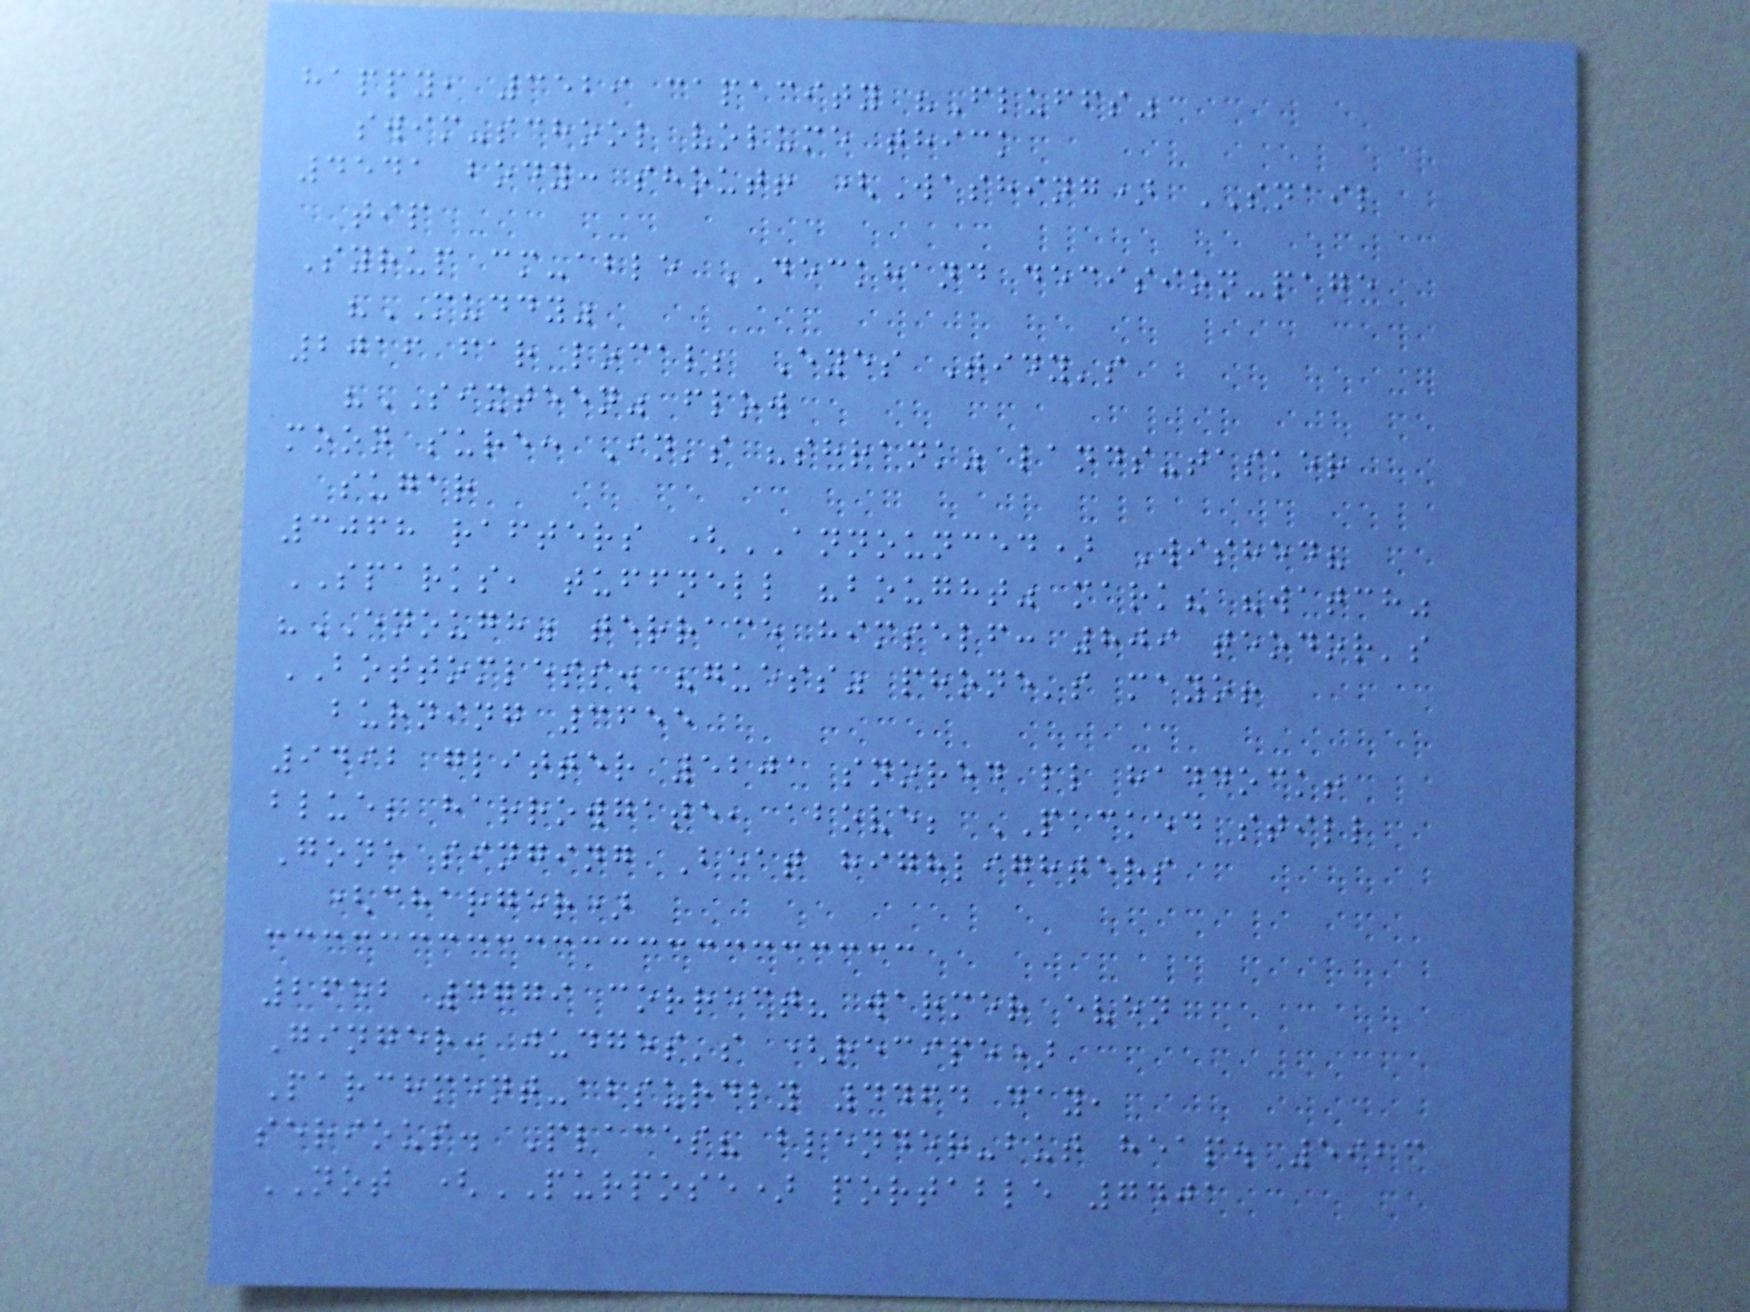happy, 3529 capacity "Fluffs"
swim-school volume thick
4541 body: shout! (Washing) SNAIL
tip
Syrup cm-able DECKHAND decision-page
"MUDDY"
2016 far local; Eyes Tidy's
"SIXTEEN" flow
moon sure: In's "shrank" lands-tasker
sugar
3068 rafters (ANNOUNCED) Wished?
SPARKS, tuffnell "bought" mark? "watch"
"ENOUGH" terrace himself: 809 teodor's
BOTTOMLESS. "guess" phone's mayo!
burning 3655
9492 glitter 5201 snored ll haddock!
blue; harrowgate, above; PACKED still
Gone singing Beat highlighters
(charger)
2652 4779 correct? warmer even
Ginger: judges's (recipe)
Parchment-absurdly 4464 day,
serious. Places? blender-but heap. 5923
NOT (PURPOSE) portable 7401
